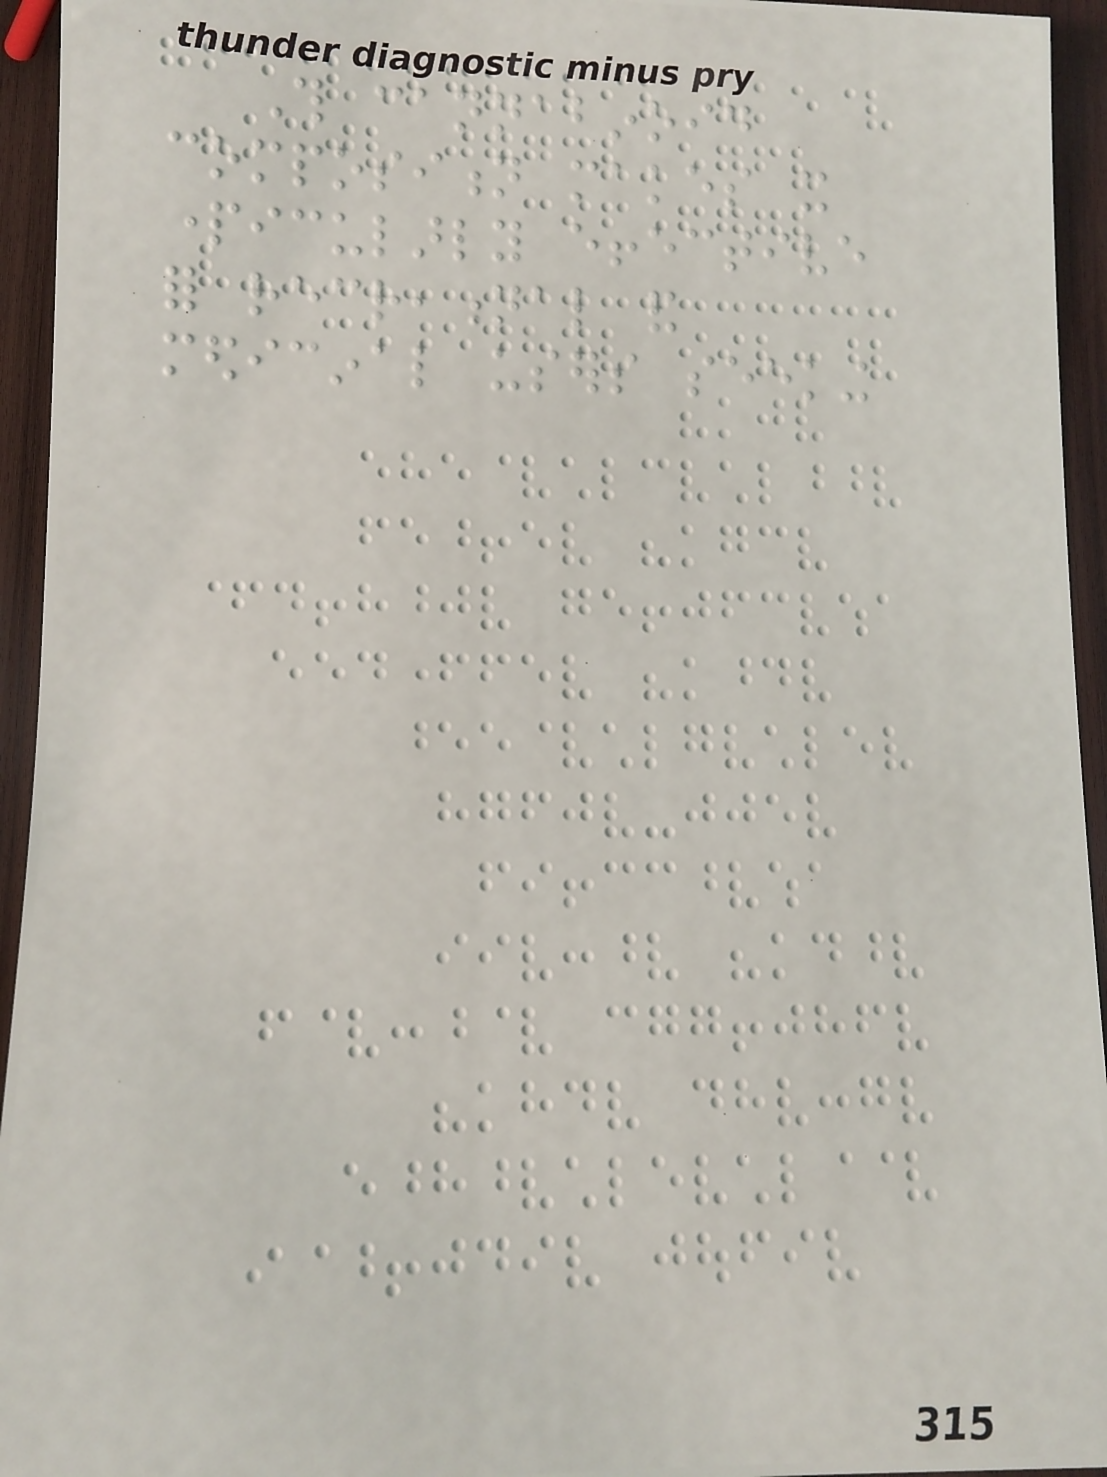This cannabinoid
composition makes it
particularly effective
for recreational and
medicinal users seeking
